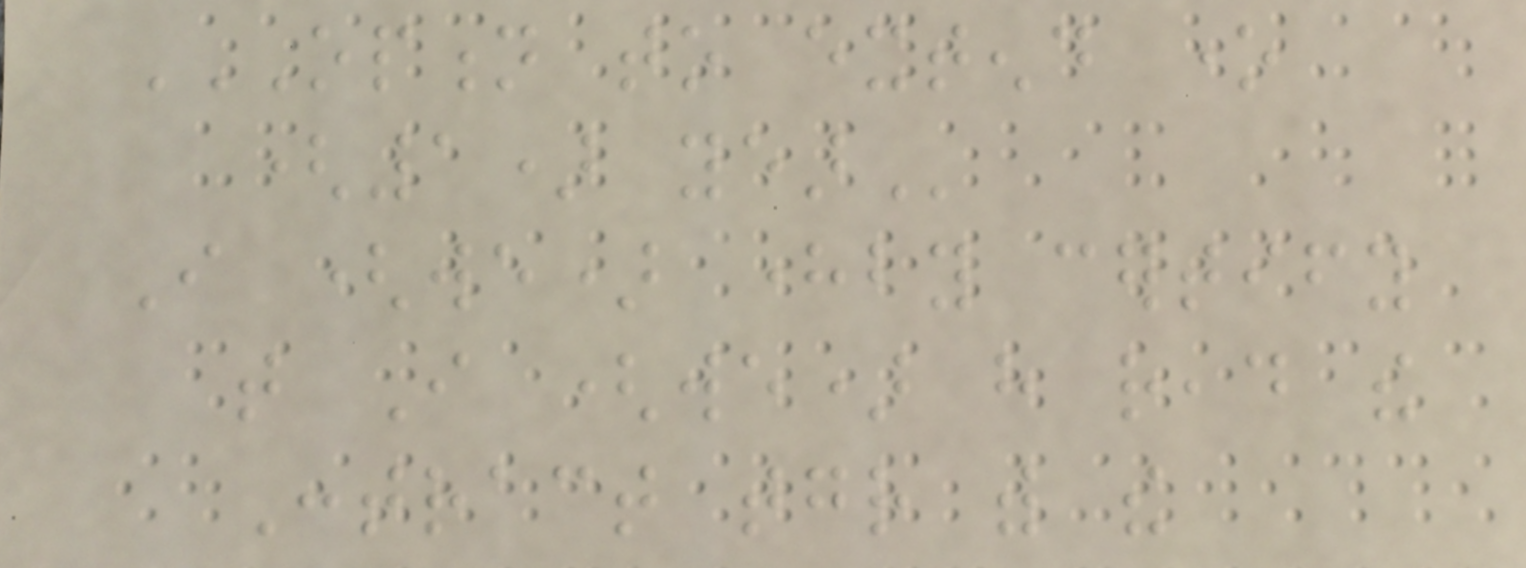OPTION TO EXTEND ONE
(1) YEAR
I (we) hereby certify
that I (we) have read the
Contract together with the
